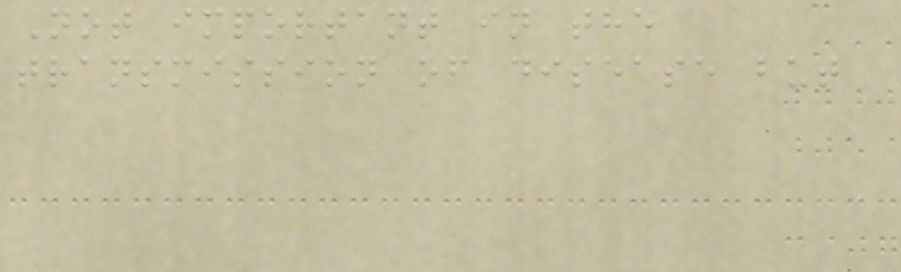Not important in the
transmission of disease but
